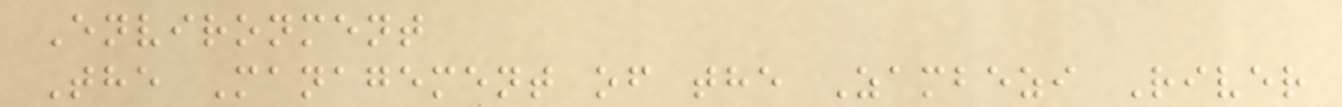Environment
The Management of the Zambezi River
